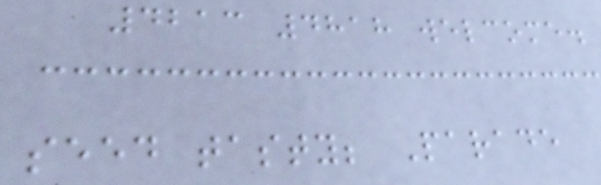4213 4818 welcome.
seed tasty; Parade
